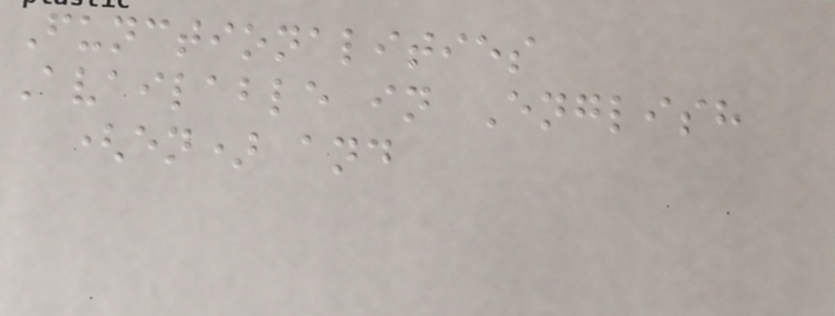Functionalities
Available in English
(en) and
